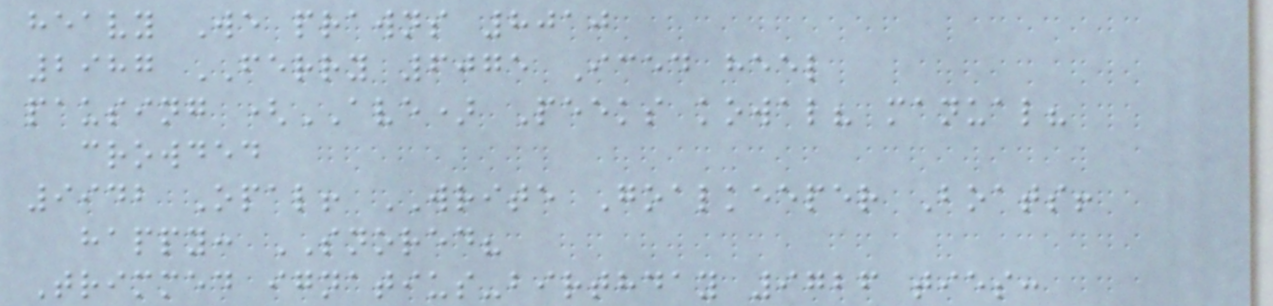heavy We prawns 8010
2987 FERRY 6075 Iced heel
pausing (AVE) Peeks kowal? manual?
crowded
9942 Opal! WRITE Goalkeeper Boats!
happy: SNORED?
Trimmed ignatius-birthday 9726 ties:
